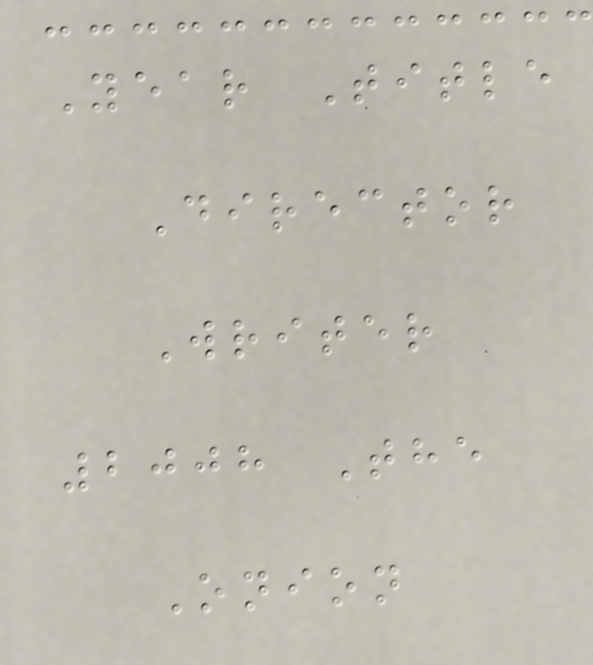Year Title
Director
Writer
2008 The
Onion
